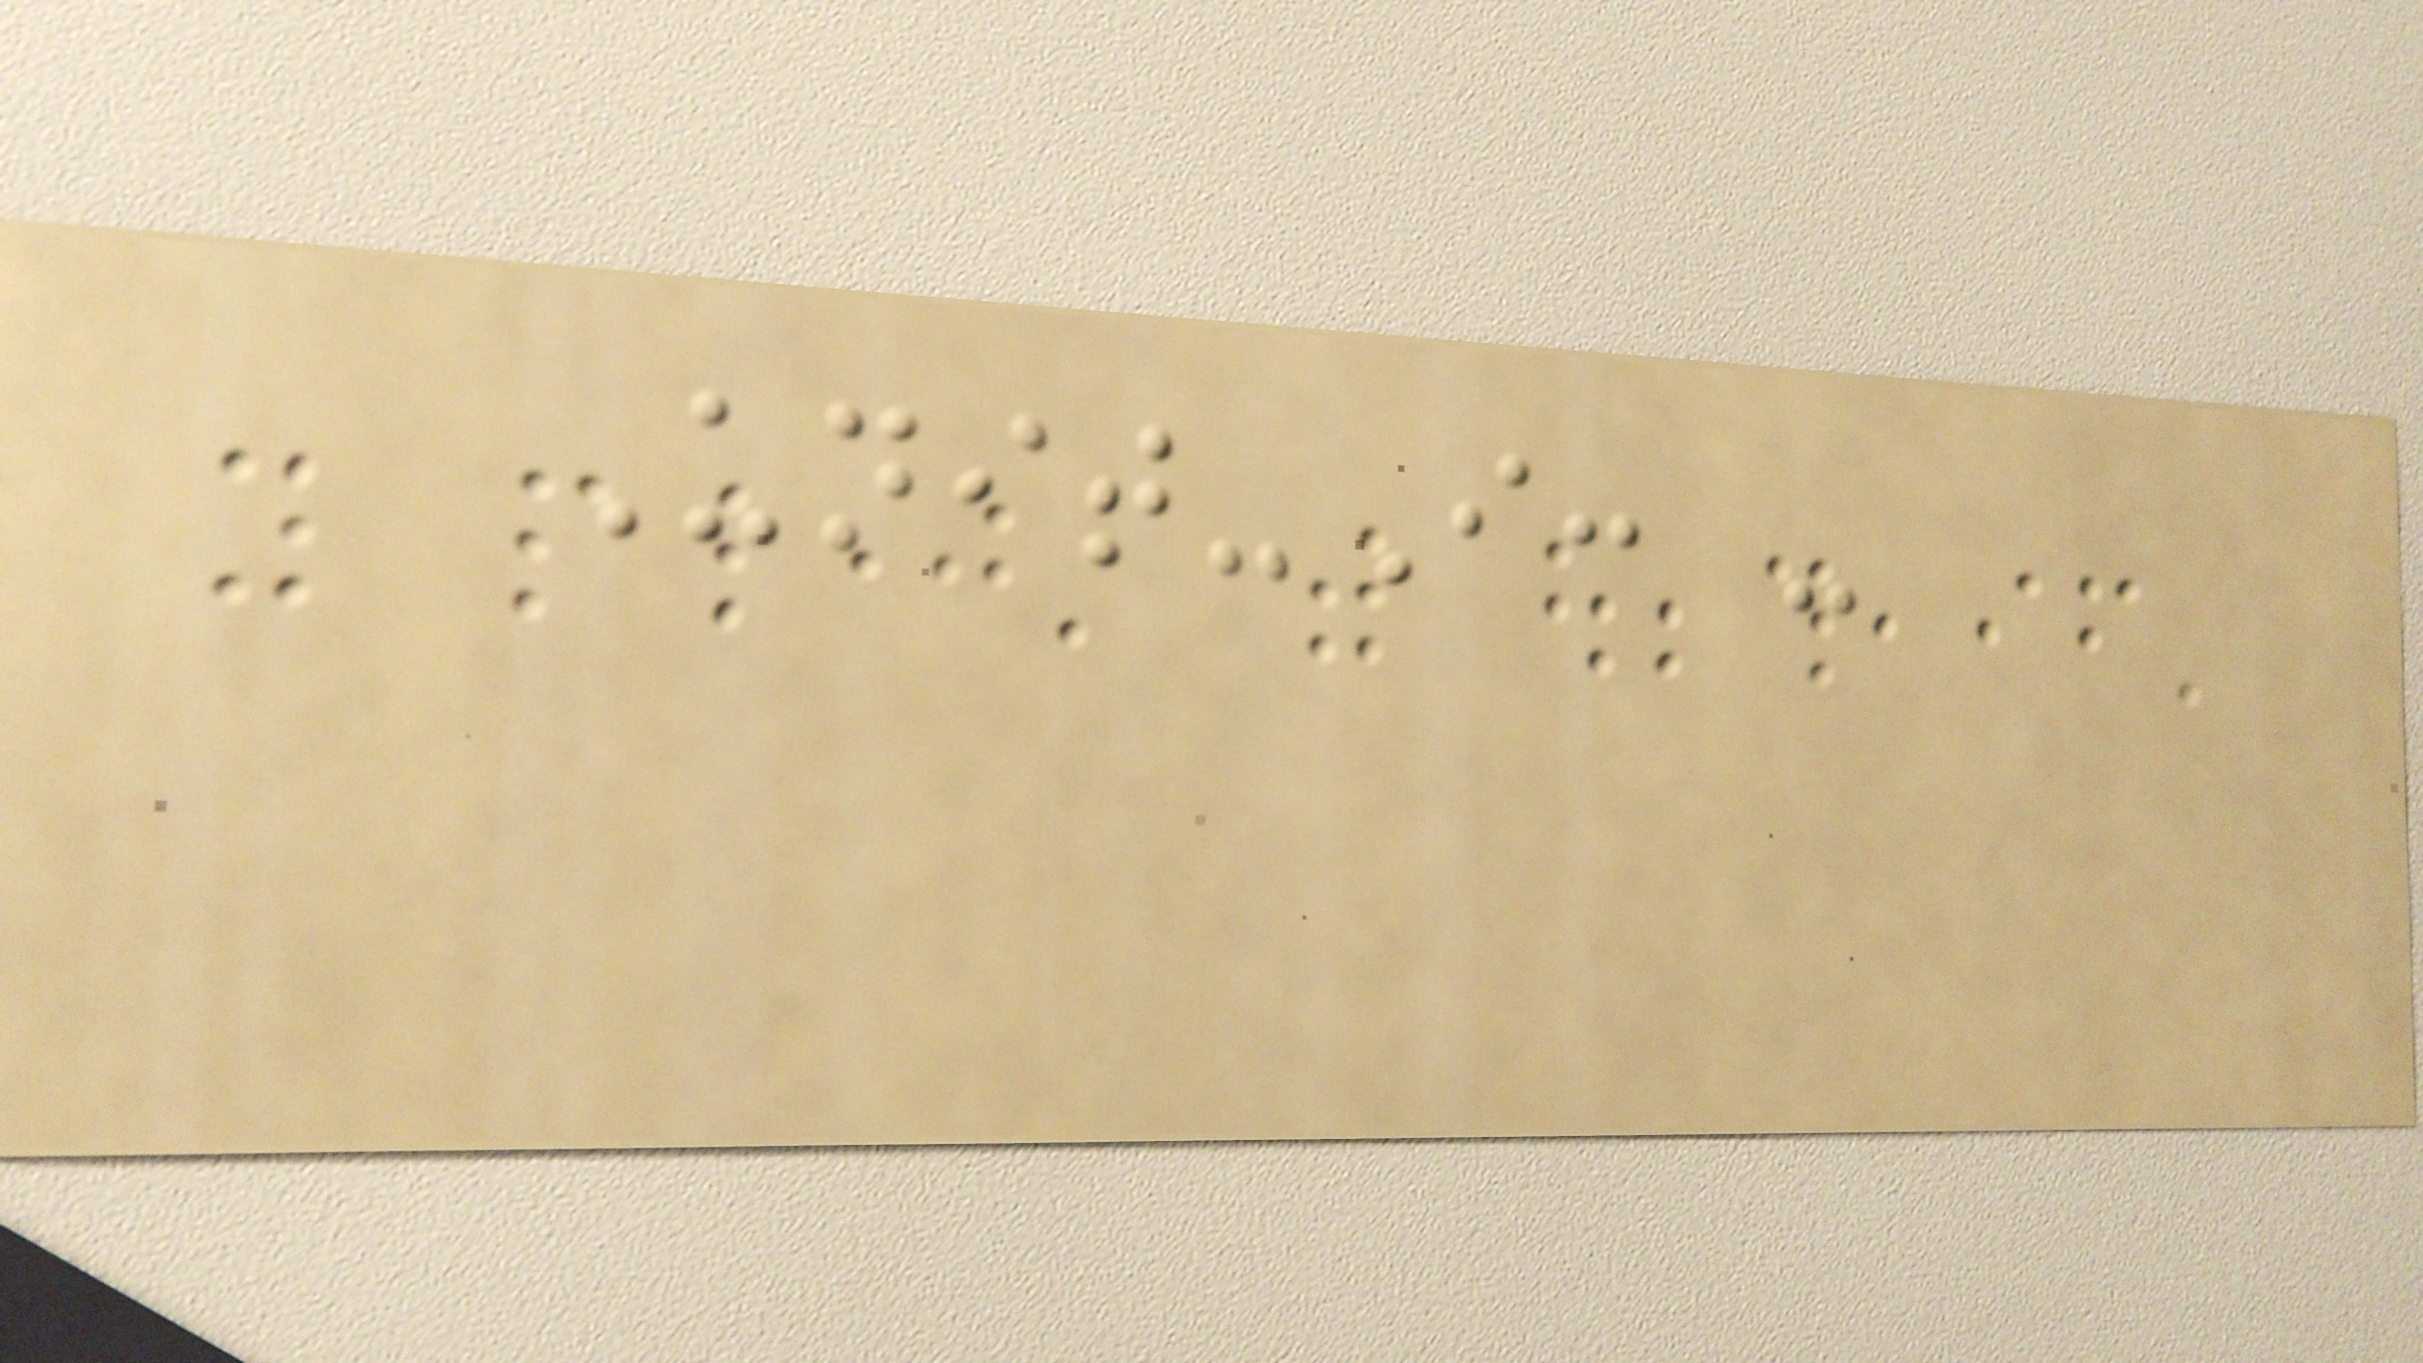Unit-I: -
